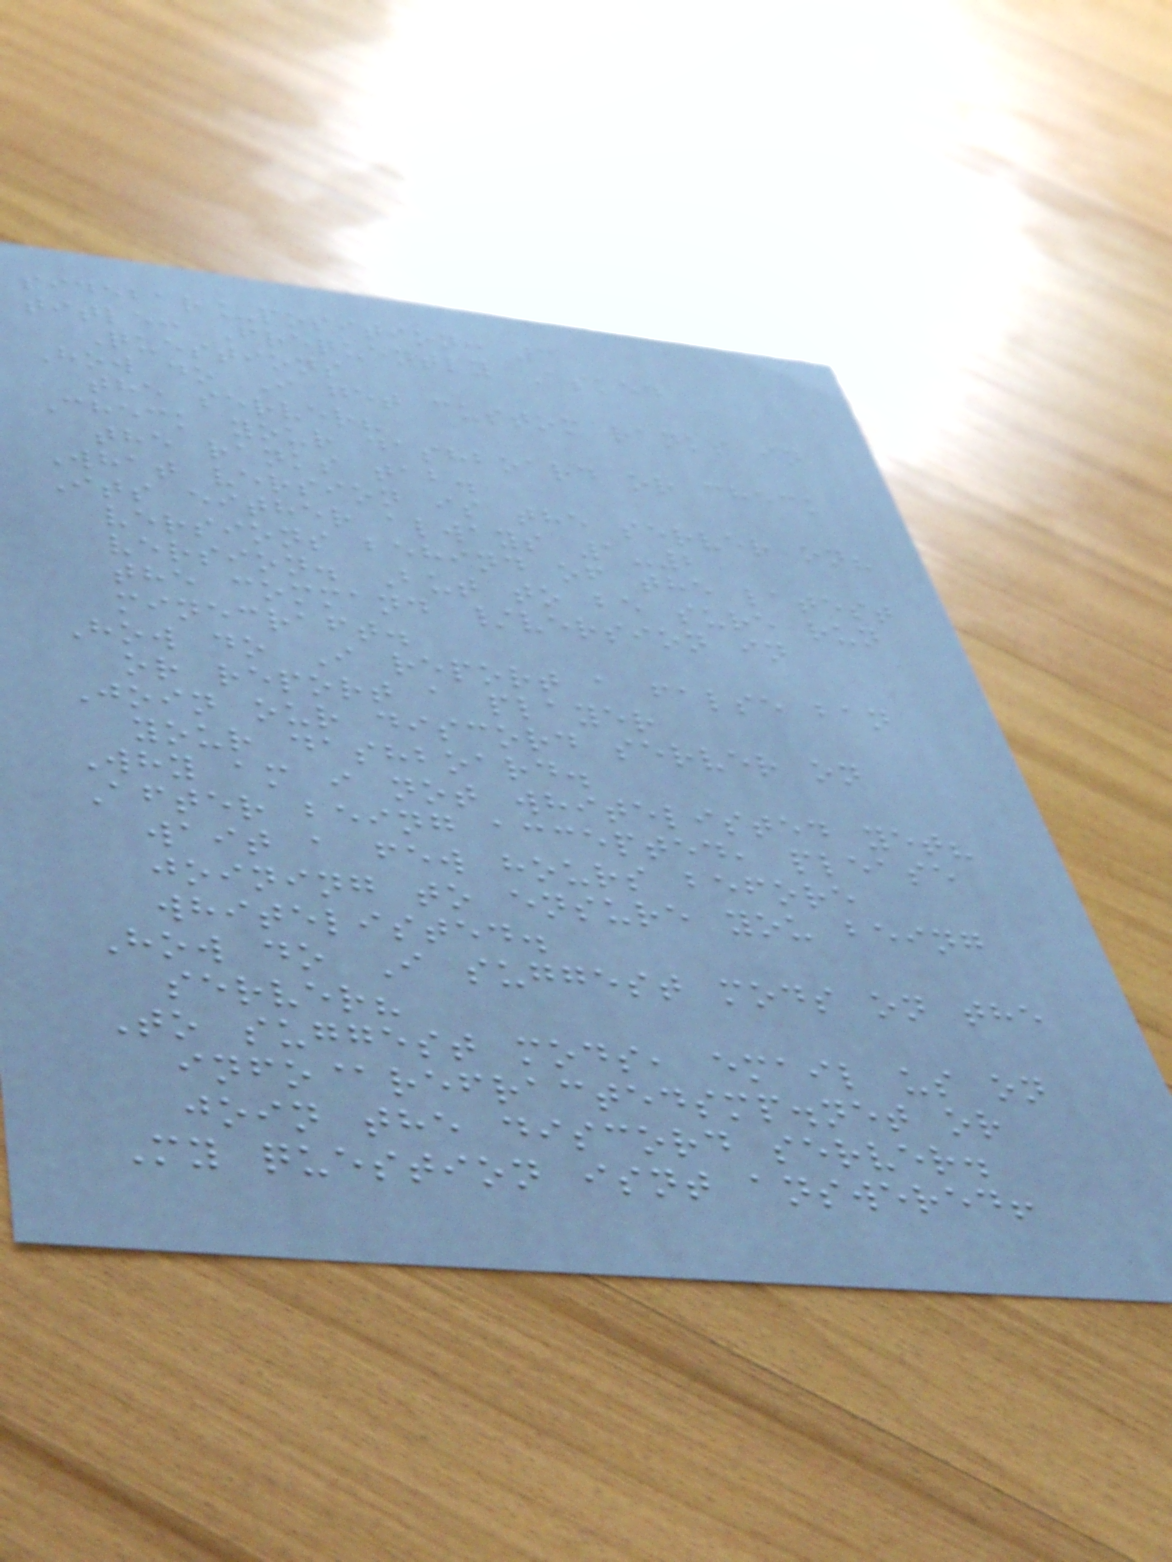sidebar_position: 3
title: Frequently Asked
Questions
How do I get custom ranks in
the server?
Check your dashboard or check
the ranks tab.
What version is the server on?
Its either always 1-2
versions behind of the latest
version. But to be sure run
the command /version in
minecraft.
How do I report a false ban
or report a player
Join our discord server on
your dashboard.
Why am i not whitelisted yet?
After being accepted, please
wait a few hours before
joining to ensure you being
whitelisted.
How do I suggest mods on the
server?
To suggest mods, email us on
info@refractedsmp.net or
join the discord server.
My question isnt answered!
